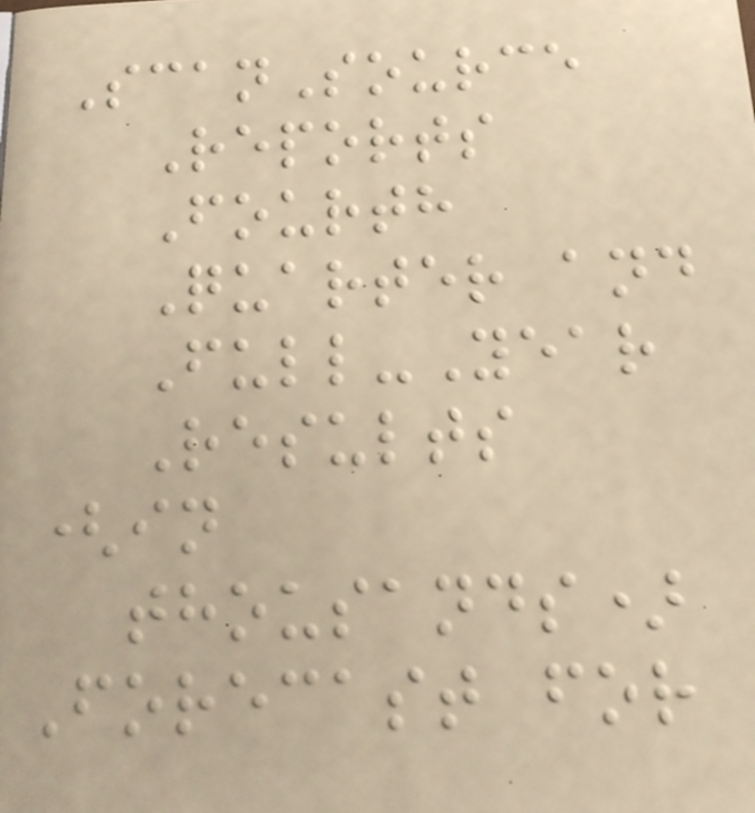ScanSource
Reports
Fourth
Quarter and
Full-Year
Results
(in
thousands)
Forecast for
